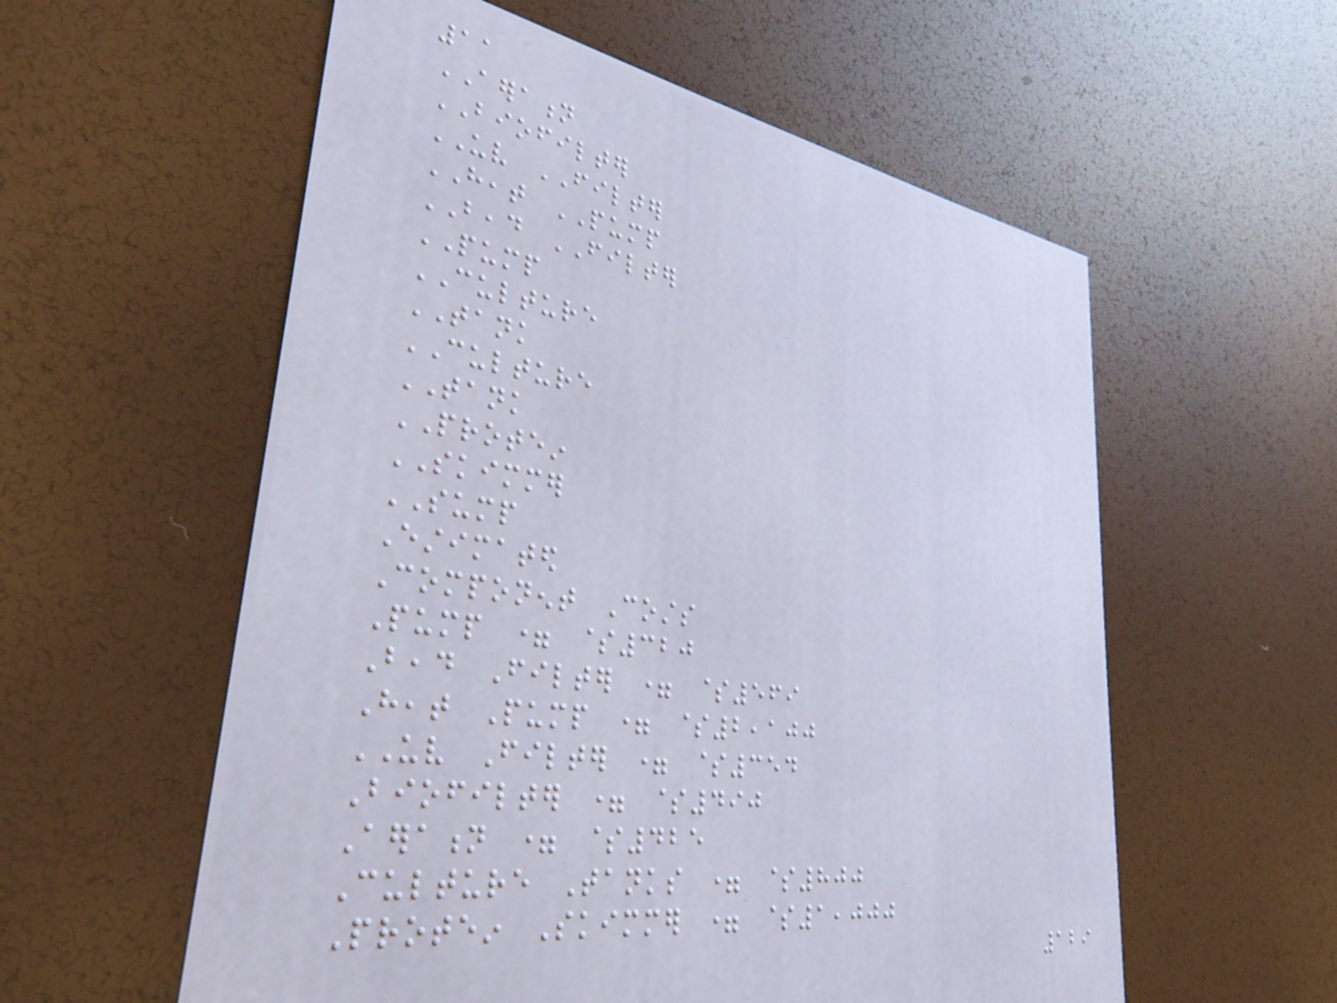11
AERATION
BIOFILTER
UV FILTER
HEAT PUMP
BEAD FILTER
PUMP
CULTURE
TANK
CULTURE
TANK
PROTEIN
SKIMMER
SUMP
Estimated
Component Costs
Pump = $320
Bead Filter = $569
Heat Pump = $2,100
UV Filter = $354
Biofilter = $490
Aeration = $425
Culture Tanks = $800
Protein Skimmer = $1,000
129
